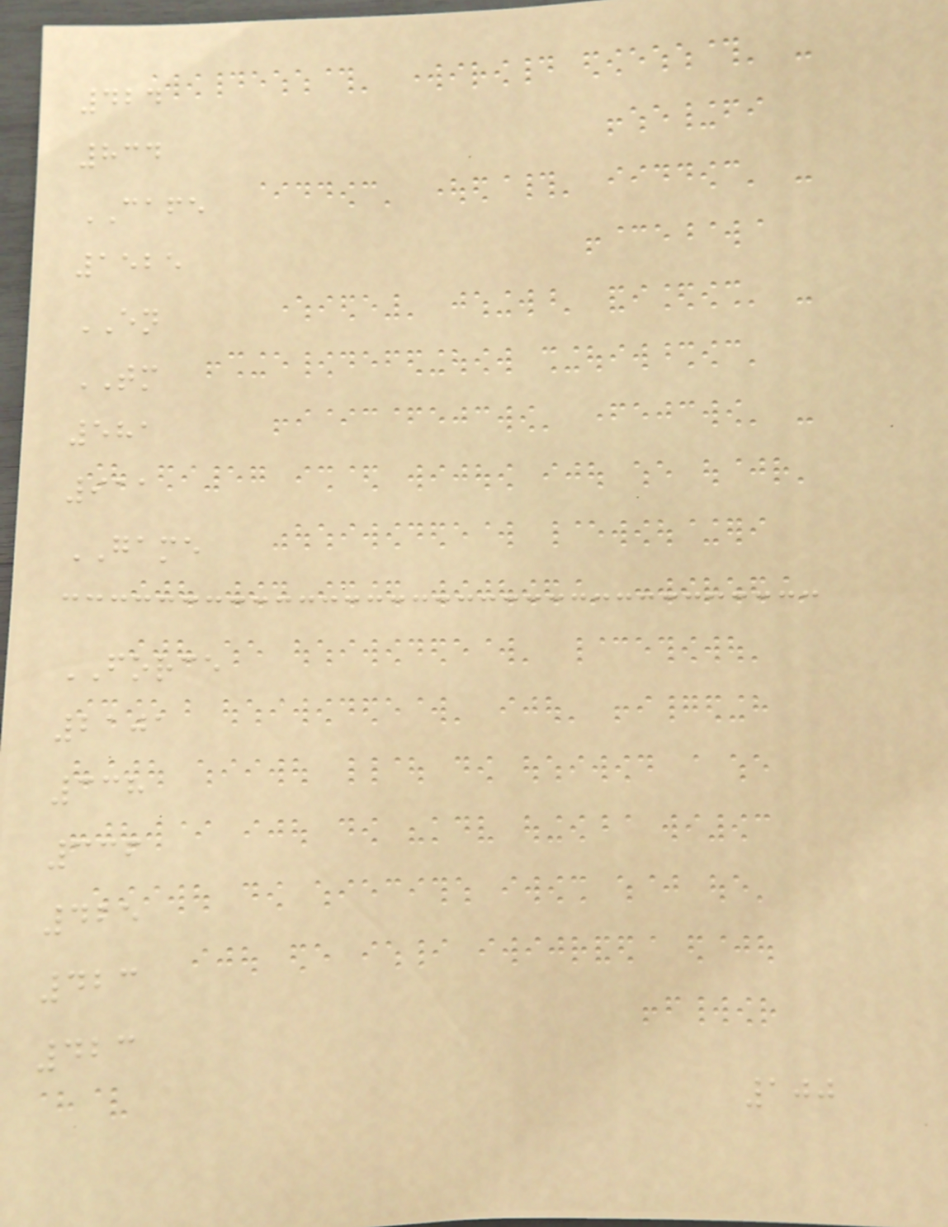424
834
CAFE
1525
EN
TM
581
911
GAME
FORCE
2101
338
336
425
423
423
100
